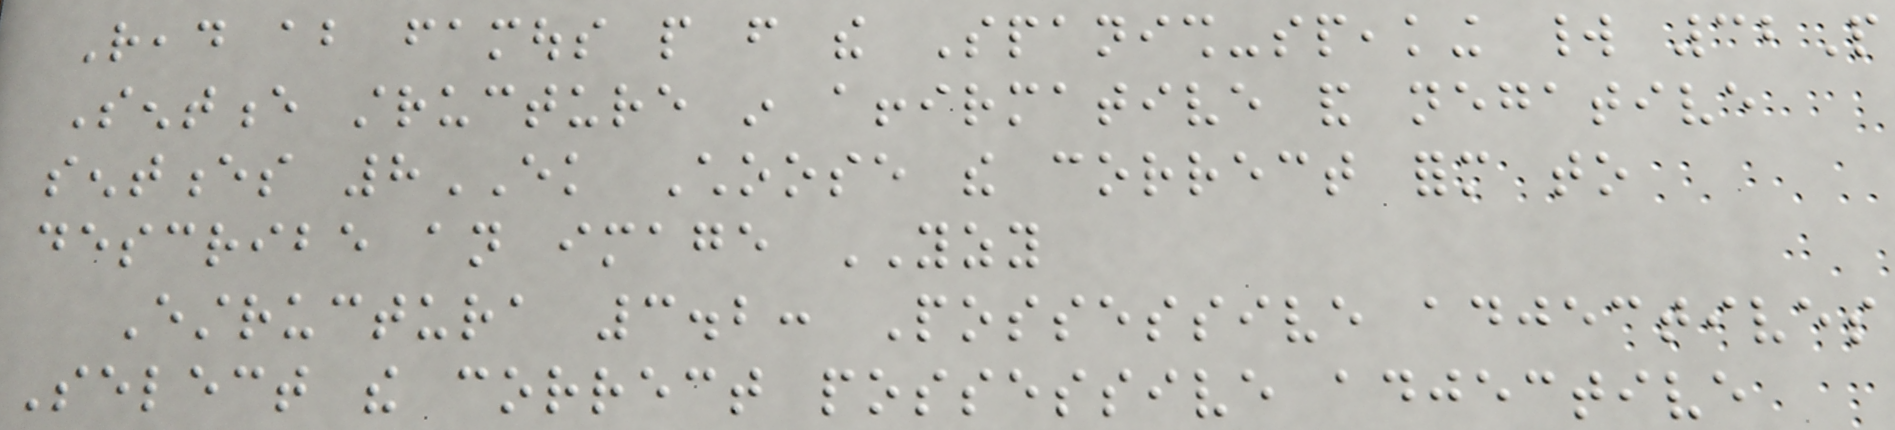Read about famous people from the Spanish-speaking world 32P
Sentence structure in affirmative and negative
sentences 8EK Choose the correct form to
describe an image YZY
Estructura 3.2: Possessive adjectives
Select the correct possessive adjective
